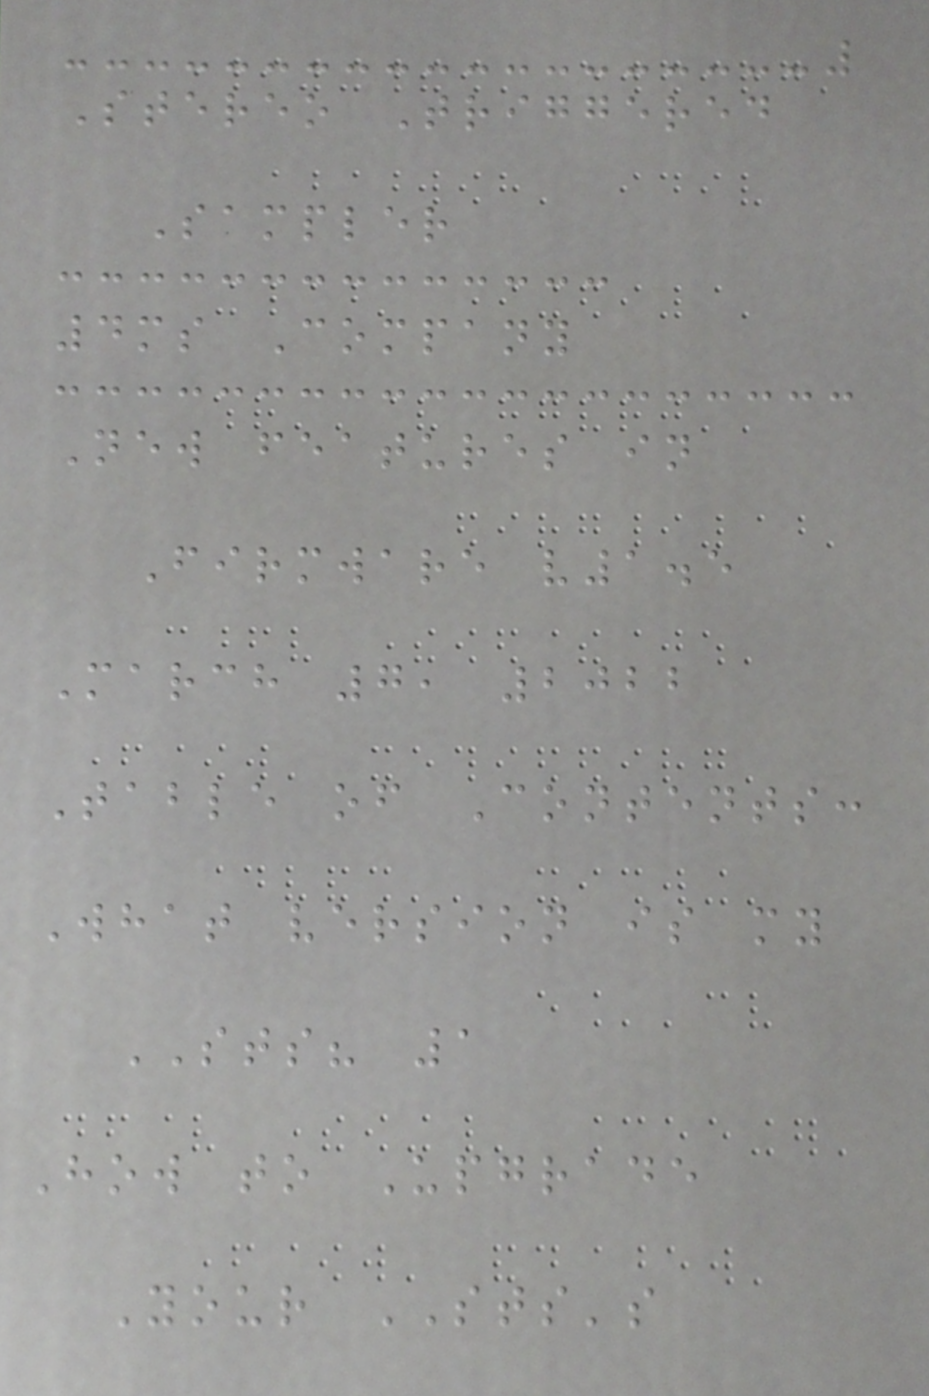Stereo Triggered
Sampler
4ms Company
New features in
Firmware v1.5
March 7, 2022
Table of Contents:
What version is my
STS? 1
How to Upgrade
Your STS's
